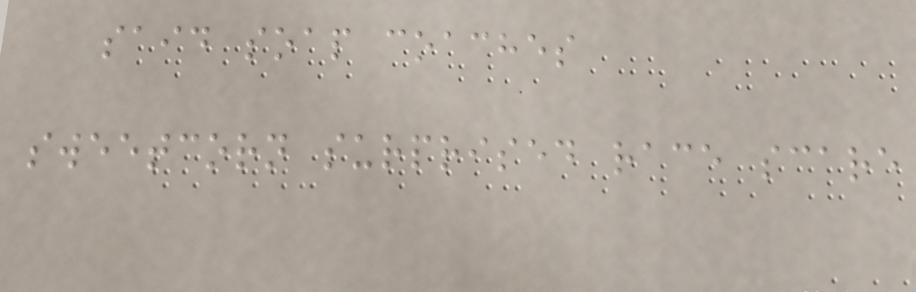said soap coaches
sweetcorn surprised race scare
